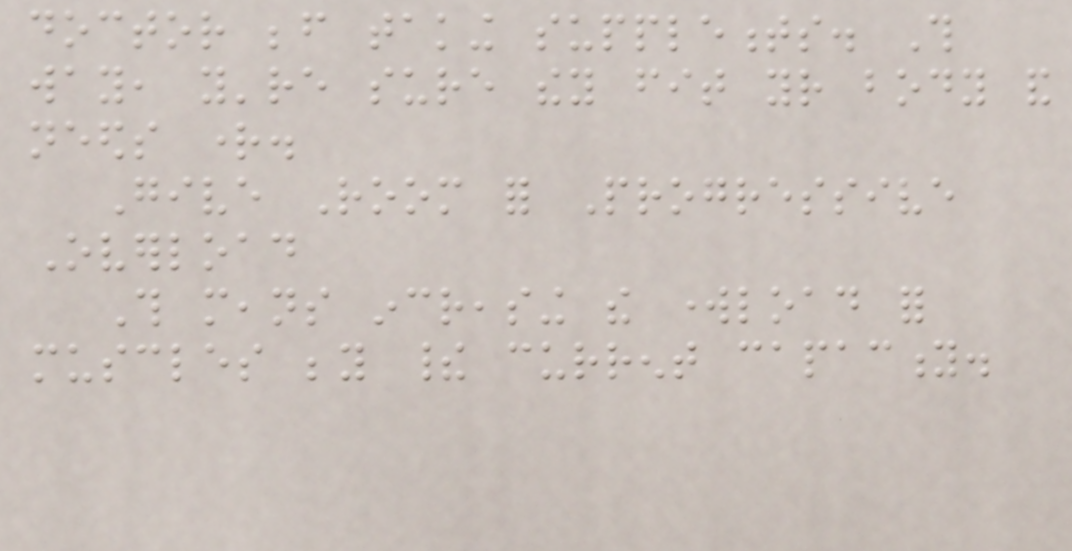doctor before taking supplements. This
way, you're sure they fit your body and
needs right.
Give Room for Progressive
Overload
This means increasing the workload for
muscles beyond their current capacity.
